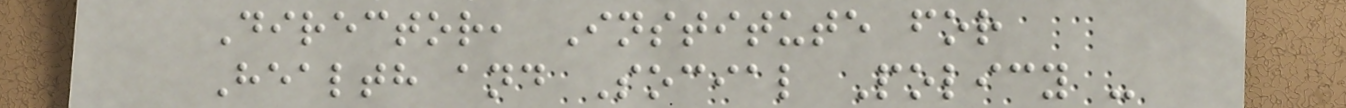Director, Institute for
Health and Social Policy -
